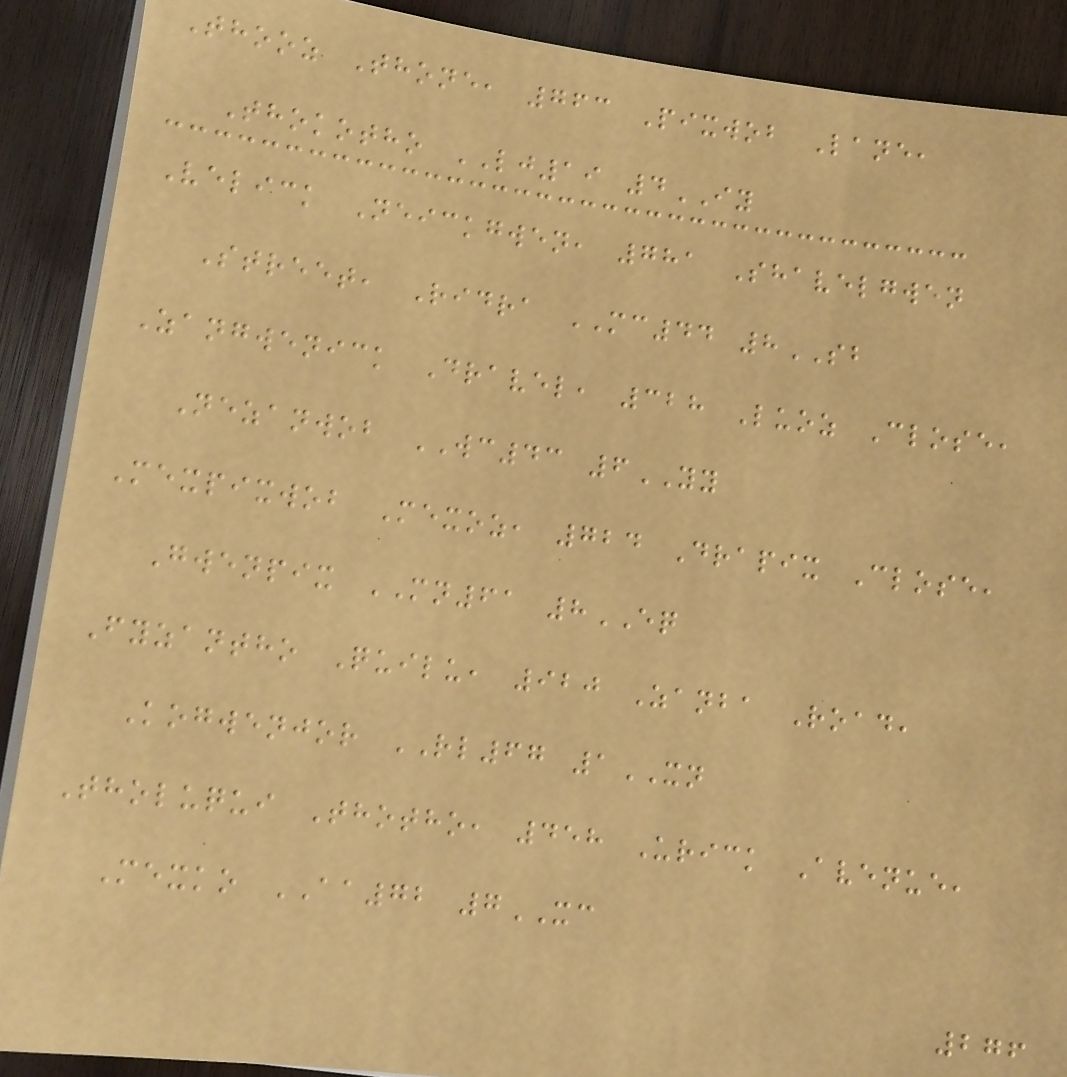Thooz Thone, 763 Pixwob Lane,
Thokotho LJ19 4IY
Velick Neickgwen, 781 Shavelgwen
Street, Ridra MC44 8SB
Zangwenick Dravel, 328 Luoz Close,
Nezanwob WC43 6YY
Mexpixwob Mexoz, 724 Drapix Close,
Gwenpix MN61 8EQ
Fyzantho Quilu, 920 Zanba Road,
Kogwenjor RL67 1XN
Tholuqui Thotho, 458 Urick Avenue,
Mexko AA72 7XC
276
